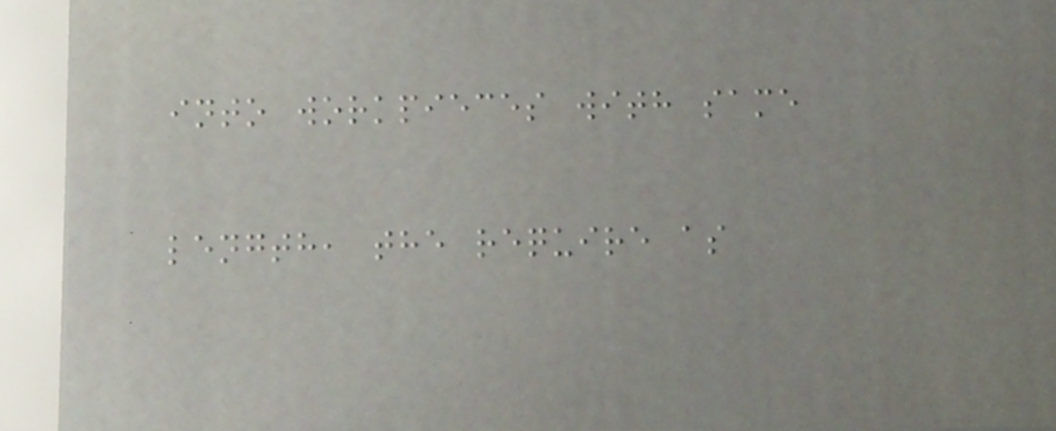into workpieces with same
length, the require as
